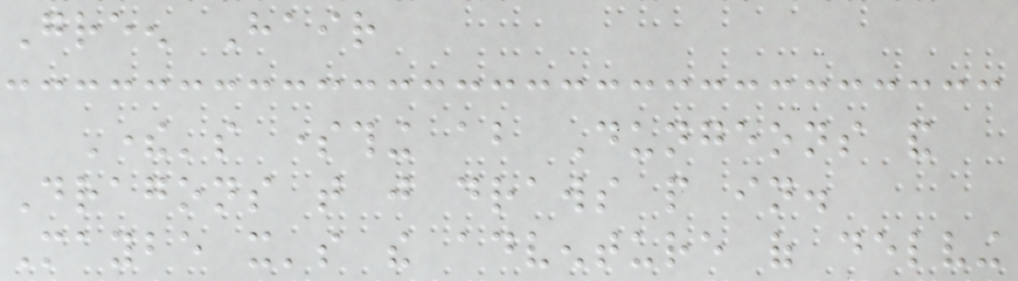Green Hair
There's something about Dungeons and
Dragons that just draws people in.
Maybe it's the adventure of delving
